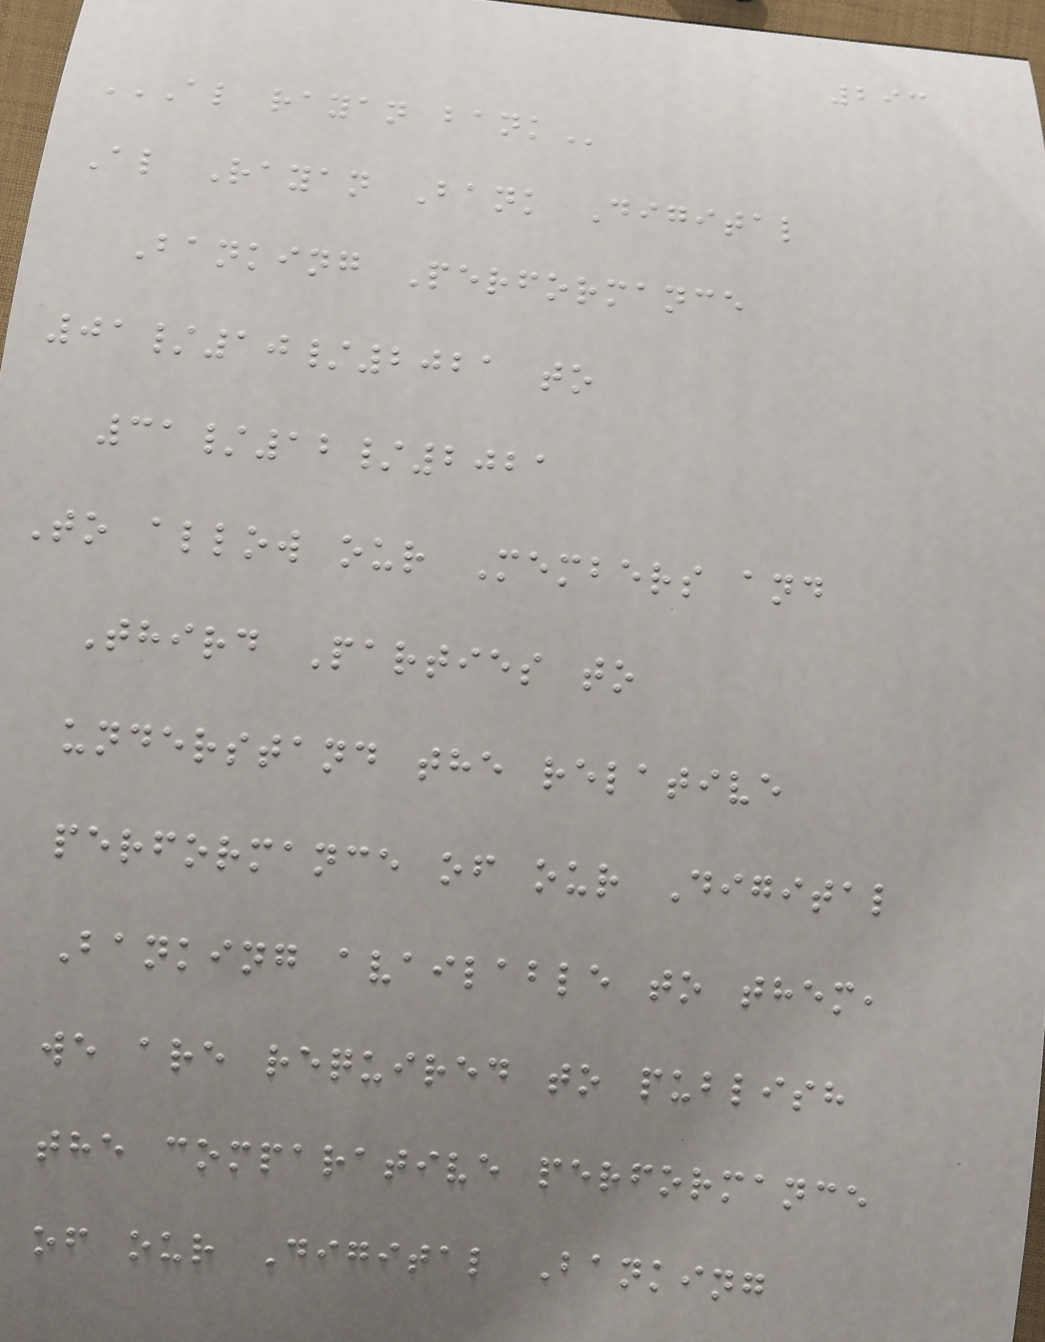293
AL RAYAN BANK
Al Rayan Bank Digital
Banking Performance
01/10/2021 to
31/12/2021
To allow our Members and
Third Parties to
understand the relative
performance of our Digital
Banking available to them,
we are required to publish
the comparative performance
of our Digital Banking
